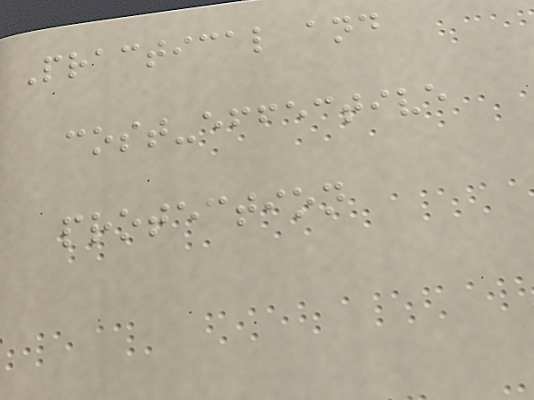Practical and
cost-effective
protection
